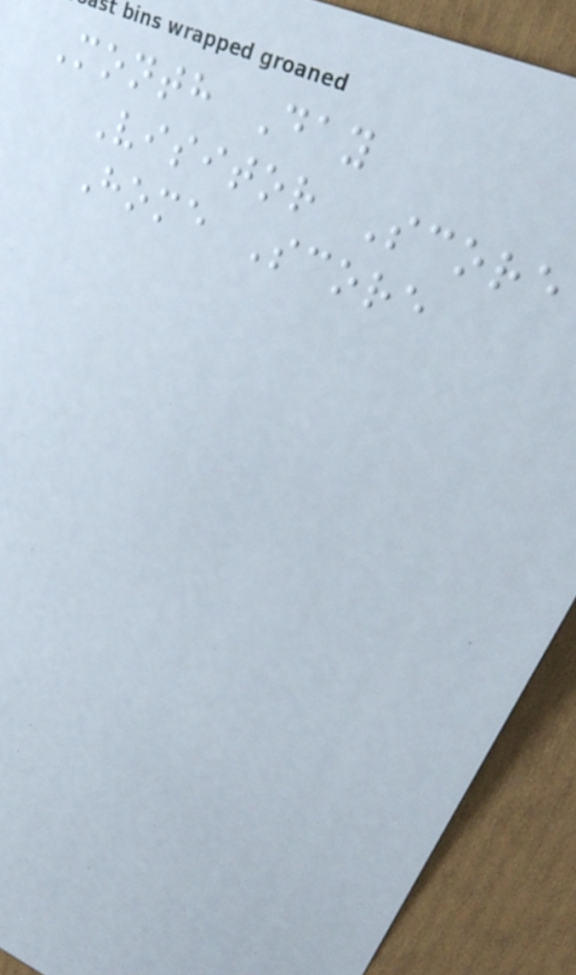Month Day
Visitor Score
Home Score
